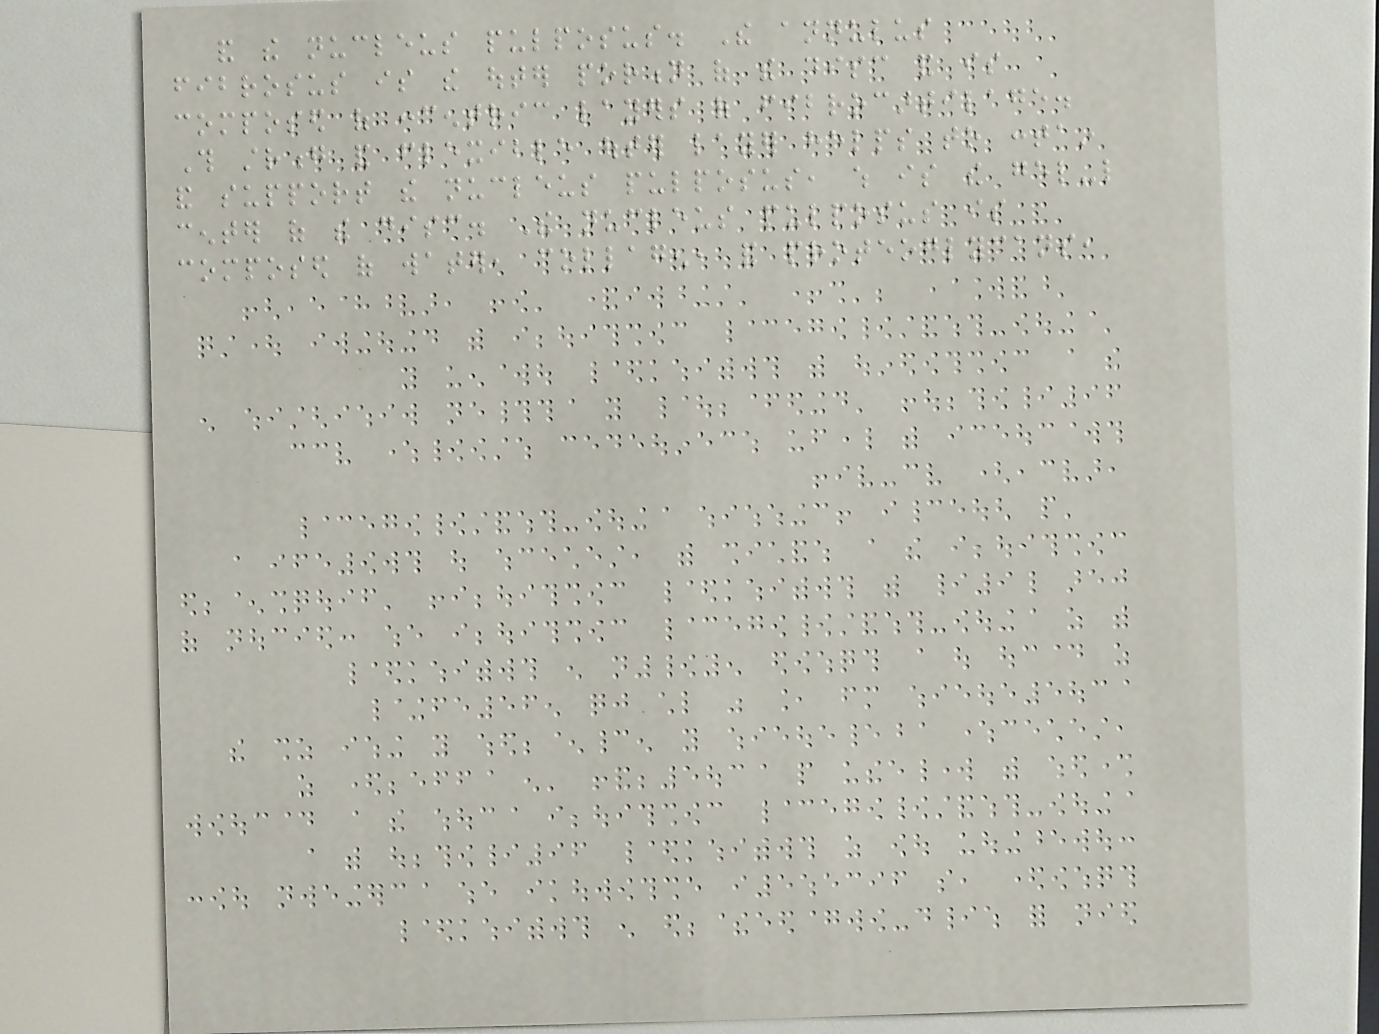and the nucleus pulposus. The annulus
fibrosus is the outer portion of the disc and is
composed of concentric layers of fibrocartilage.
This strong and flexible outer layer helps to contain
and support the nucleus pulposus, which is the gel-like
center of the disc. The nucleus pulposus is
composed of water, collagen, and proteoglycans,
